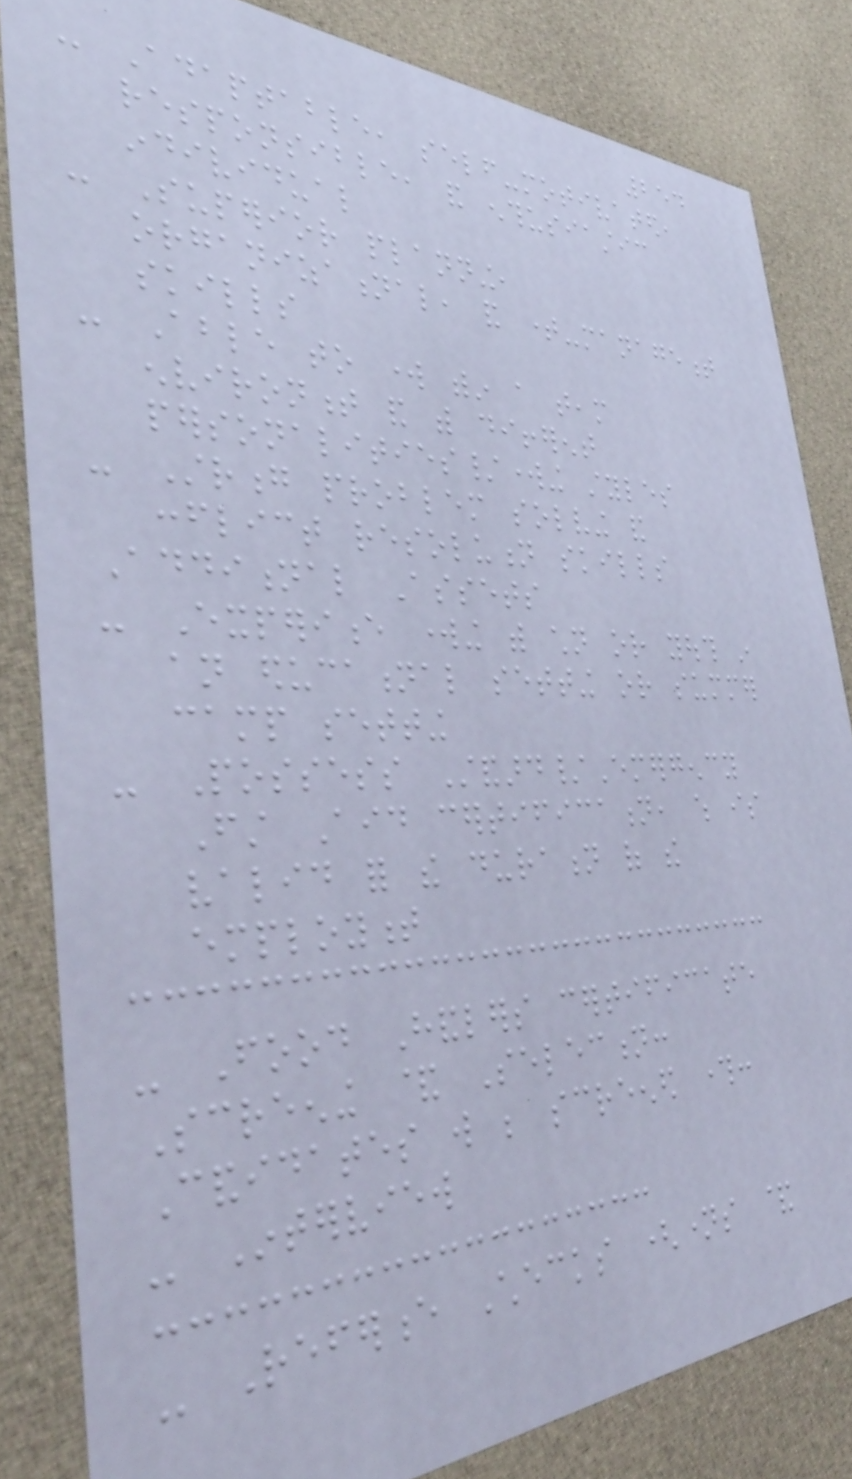254
- Adaptable, self-motivated,
responsible, and enthusiastic
individual
- Superior planning,
organizational, and time-management
skills
- Able to work within a team
environment and with different
personalities/working styles
- Strong problem solving and
conflict resolution skills
Additional Assets
- Experience working with children or youth in
an educational setting or summer
camp setting
- Possess Standard/Emergency
First Aid certification, which is
valid for the duration of the
employment
- Food Handlers certificate
Screening & Selection:
Candidates will be screened through:
- Interview
- Reference Checks (names &
